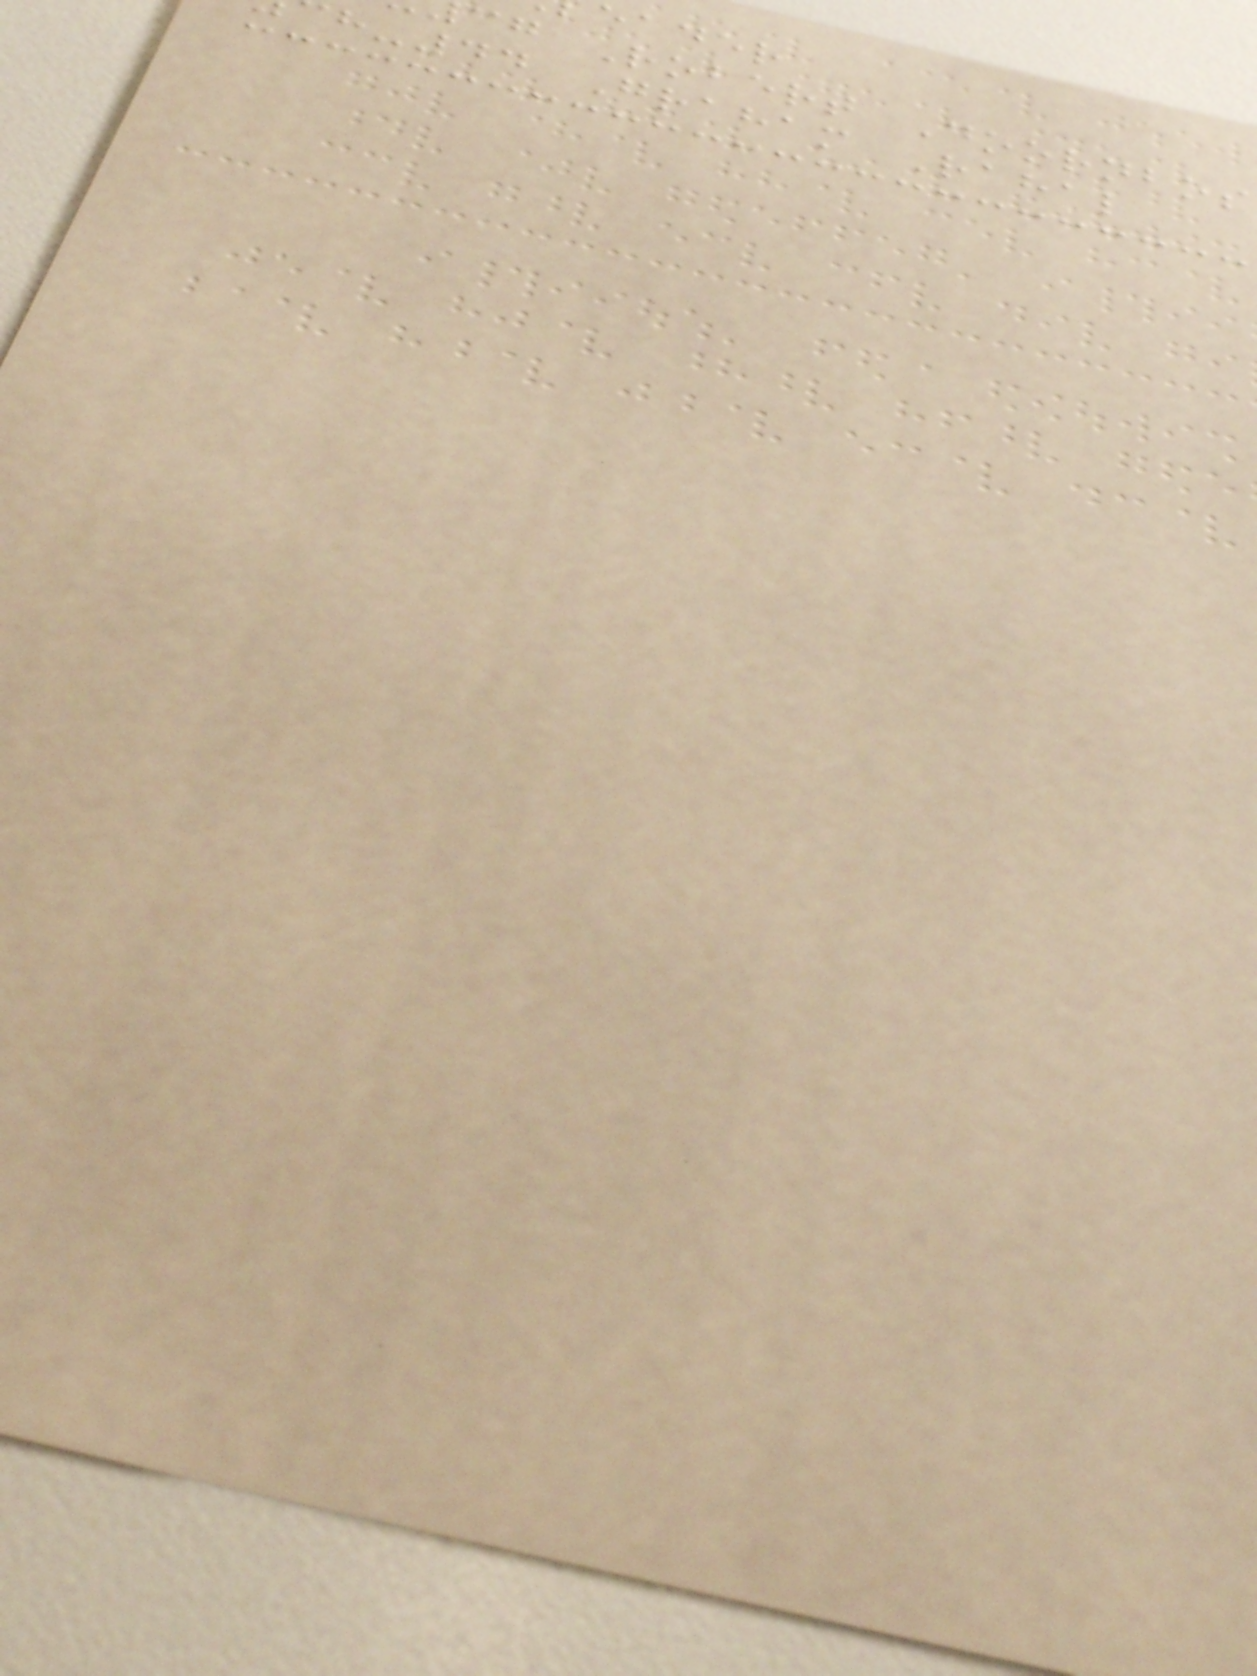eader
cg Robert Doornbos
-44 Graham Rahal
